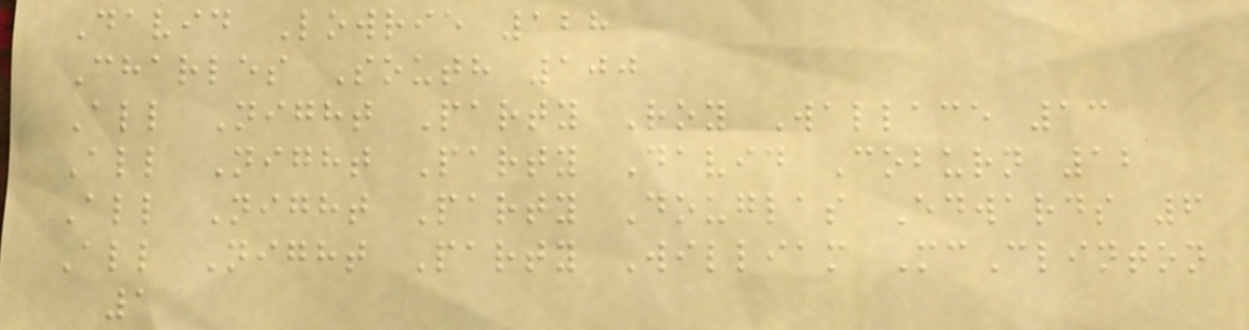David Lowrie 128
Charles South 100
All Night Party Roy Wallace 13
All Night Party David Coburn 12
All Night Party Douglas Edwards 6
All Night Party William McClinton
1
